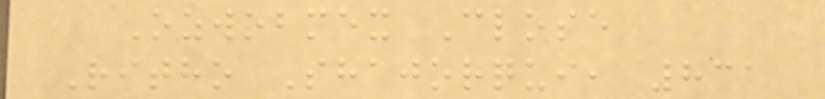Ozwobmex Close
Ritho Shajorqui, 831
